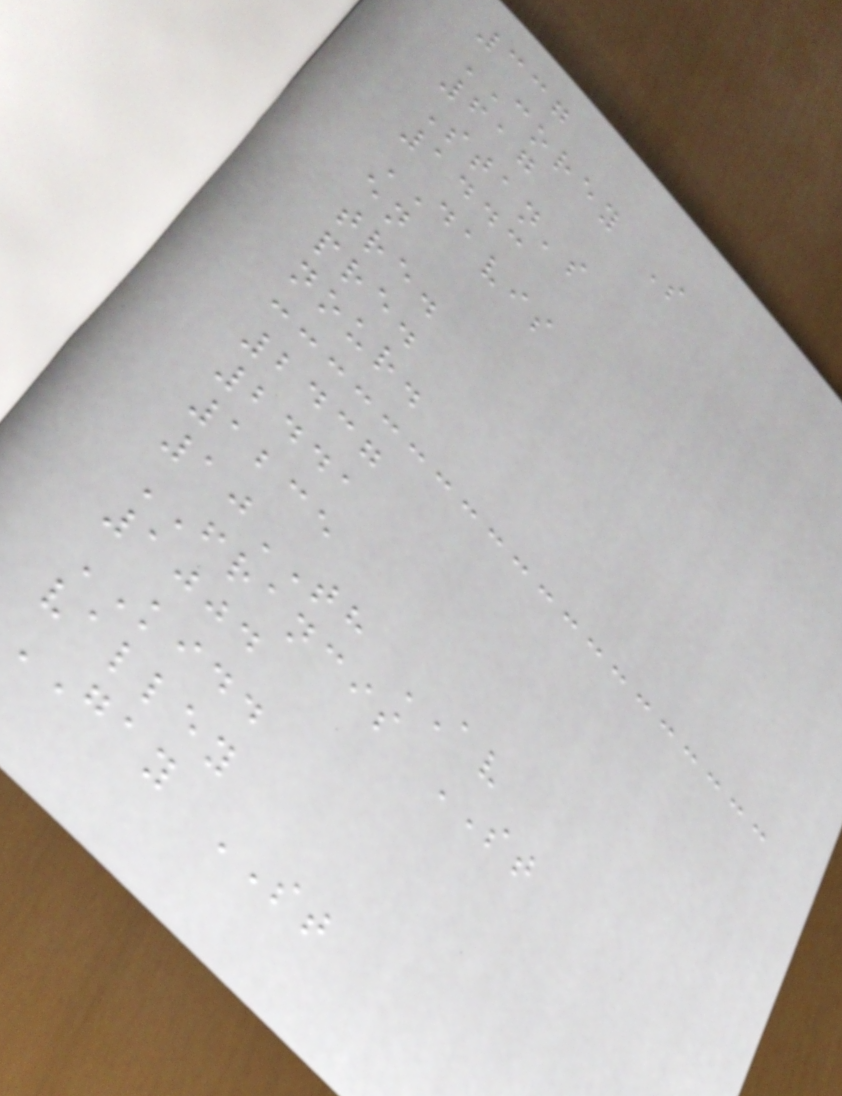337
COREY S
617
Stan's
1443
DAVIS
en
tre.
pre.
nour.
2437
2441
1235
10TH AV
FRANCIS ST
1004
KIDD
valley
GAY ST
